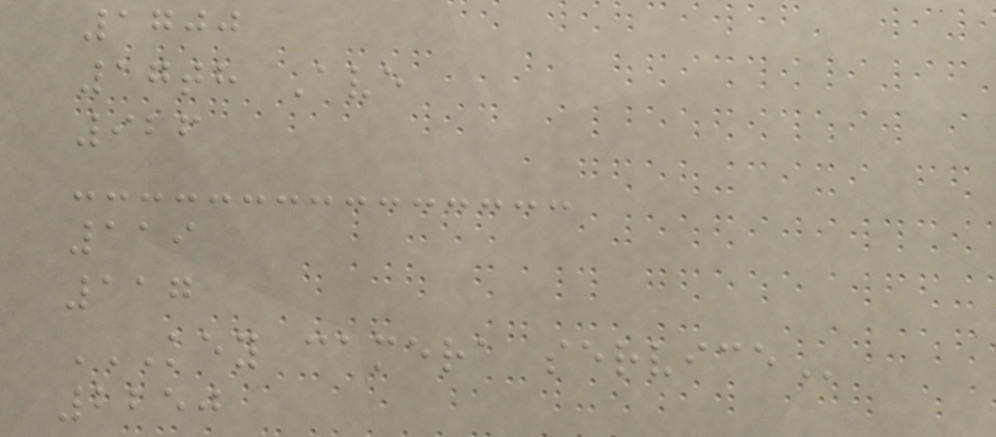1700
17th Ave
926
119
117
KEY CAMERA SERVICE
2250
